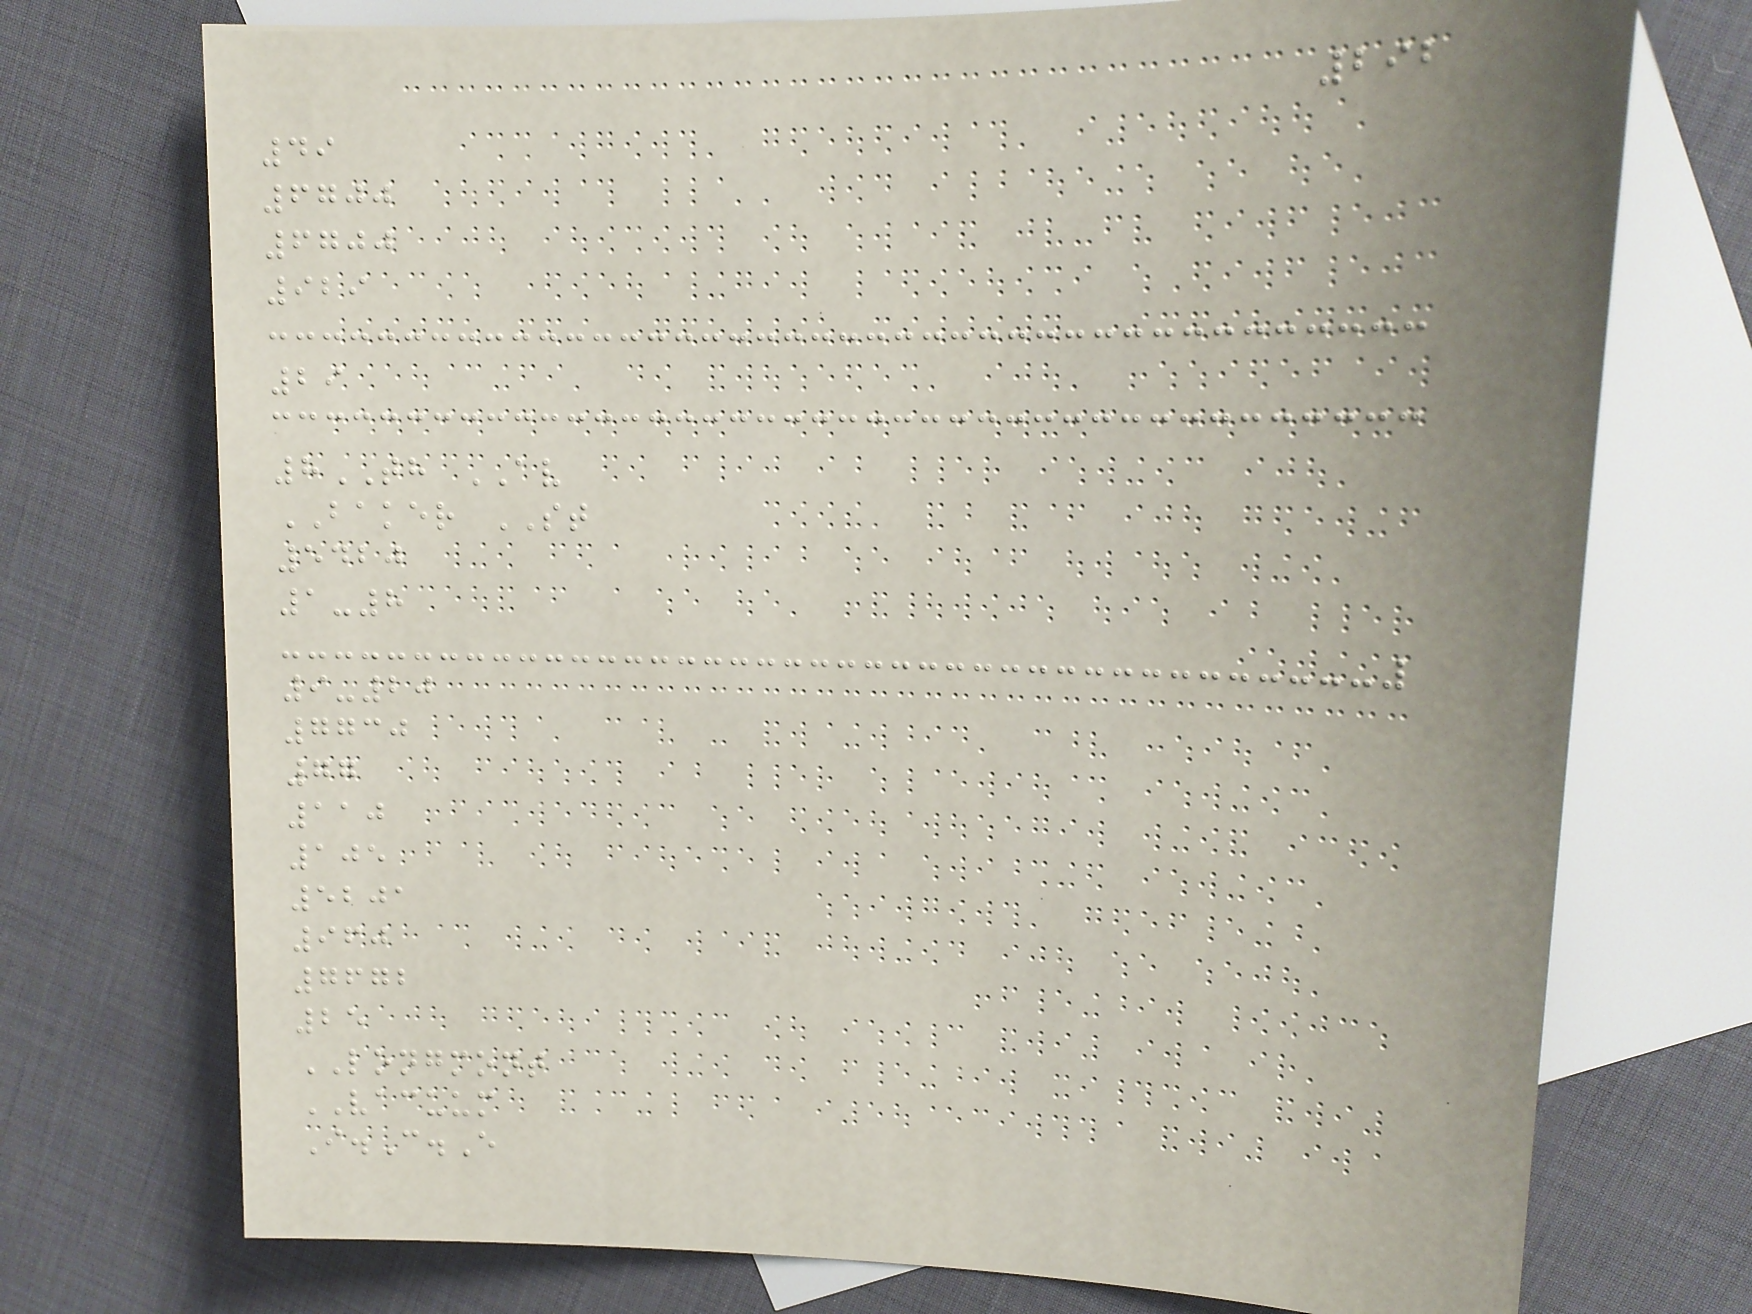292
49
6700
6700
929
29
8TH AV
BAKER ST
5420
1-8
9-20
7730
77
110
105
5201
960
7672
25
LONGMONT
VACUUM
I.C.E
